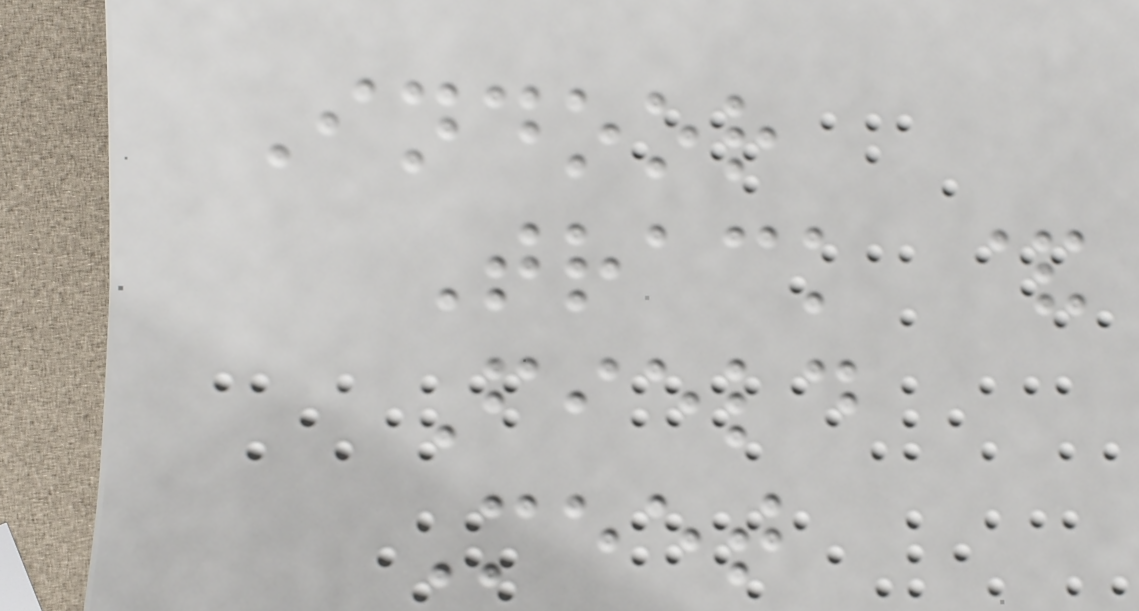Indoor
Track &
Field
Meet
